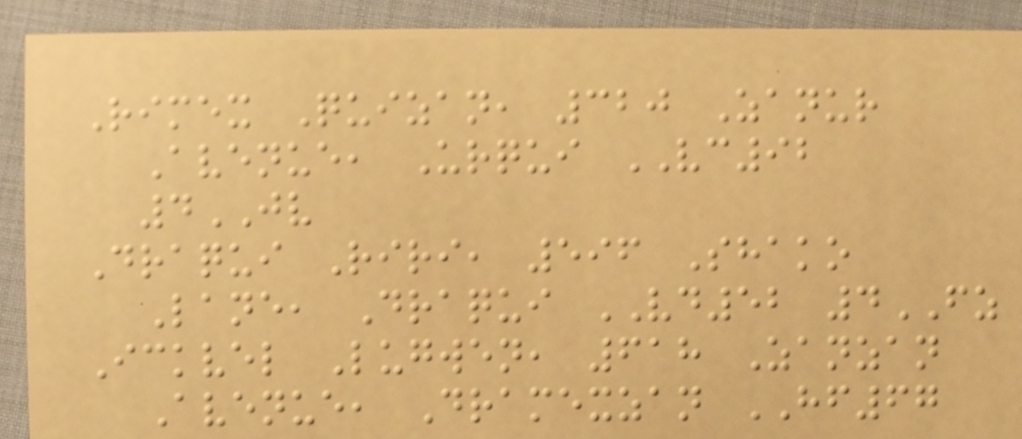Rimex Quizan, 320 Zanur
Avenue, Urqui VC92
4JV
Draqui Riri, 596 Shako
Lane, Draqui VD52 4FZ
Ickvel Lugwen, 618 Zanzan
Avenue, Dramexzan HF67
